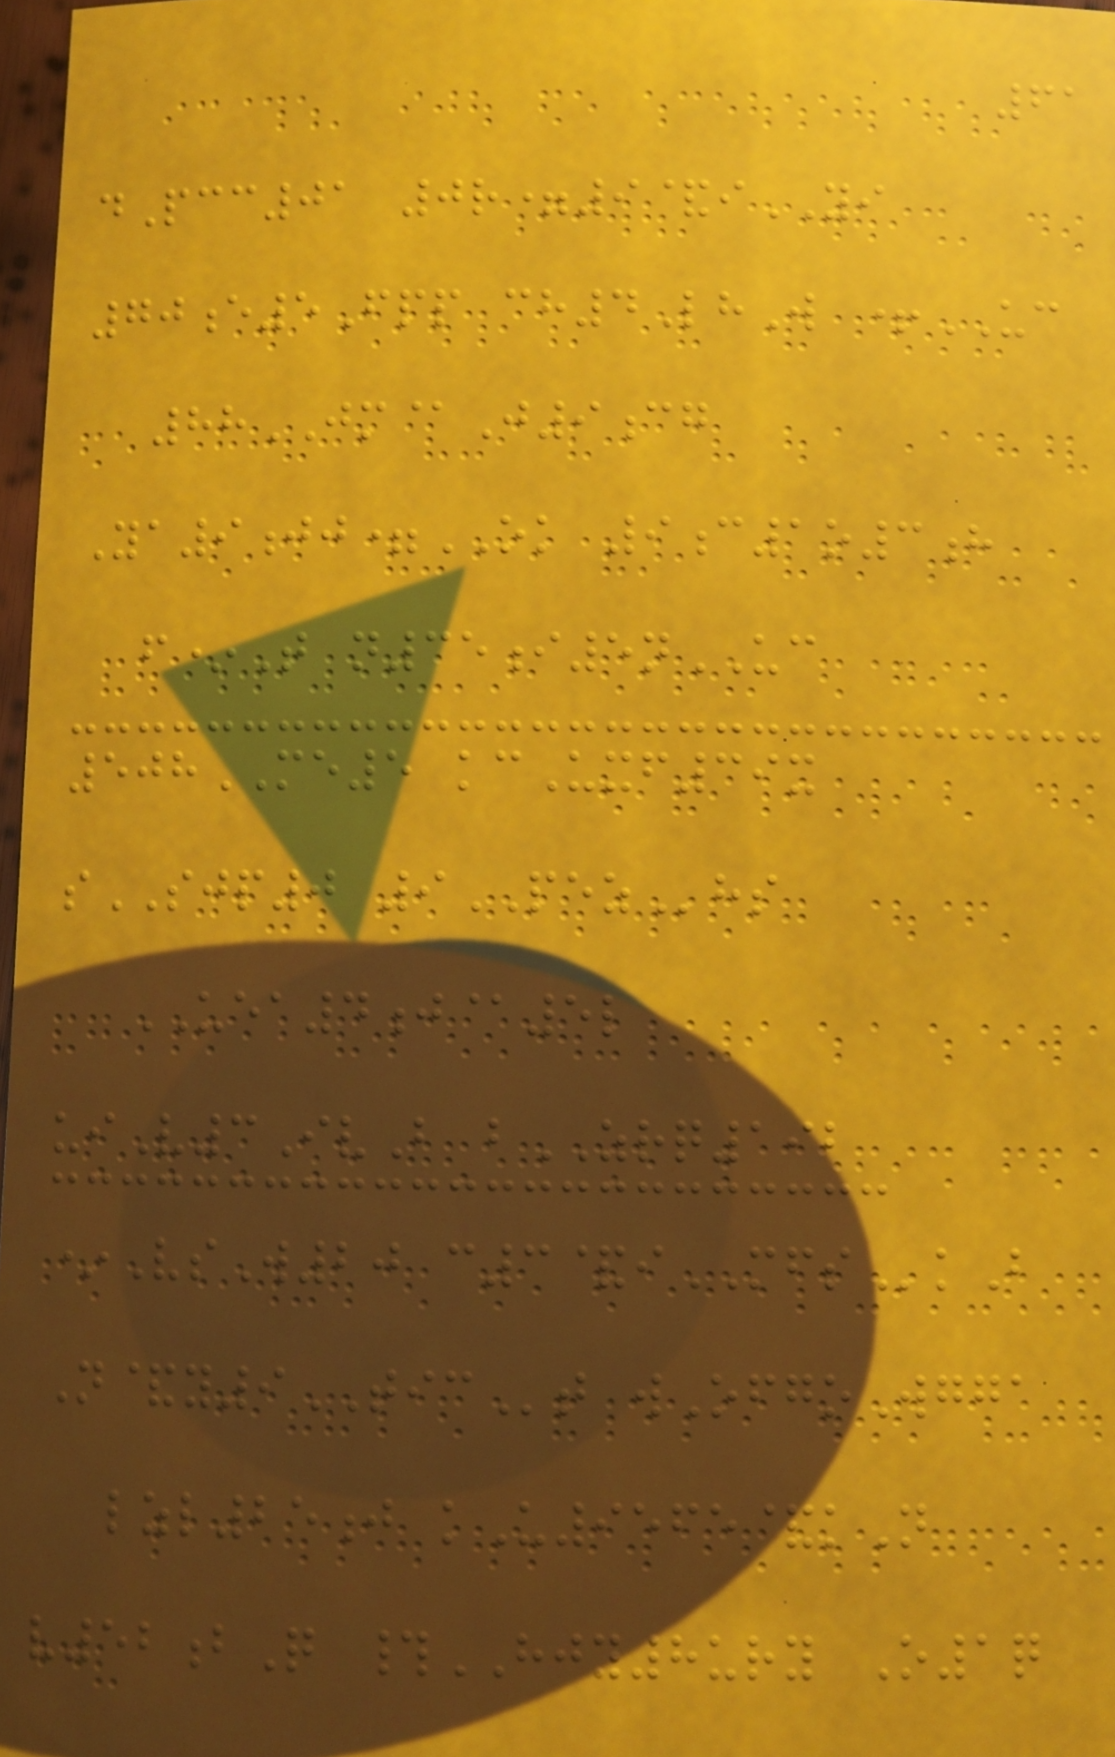61
dPcc01 0r=9&iYI
70e5Fpp ch4LhW +UC
88JM@J9cg
Ya9jj=OK 9c1o3h
f*T n35i5nUC
508ME5 kcUxf39x
sSJP0 9PEZhs
UEA4j@5l
uiV3IvB bZRQ192
*VsW20 c3&iMFSkB
N&y9TICt wOfgoWgga
lzl25j kU9565&kN
v52bQ #HJY8ury O1q
